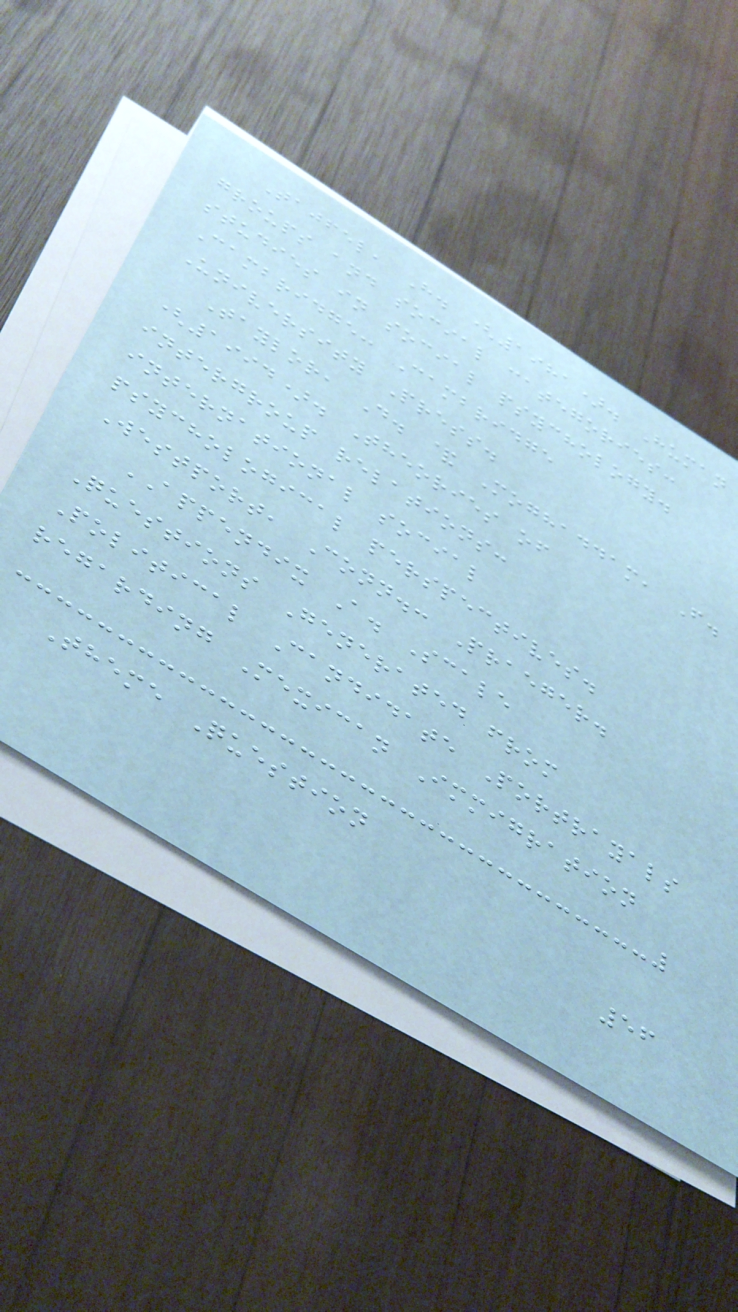Tajfel, H. (1981). Human
groups and social categories:
studies in social psychology.
Cambridge: Cambridge
University Press.
Taylor, D. & Moghaddam, F.
(1994). Theories of
intergroup relations:
international social
psychological perspectives.
Westport, Conn.: Praeger.
APPENDIX A. Scale
Questions Generated from
Political Candidate Portrayals
regarding Mexican Immigration
Theme Question
56
